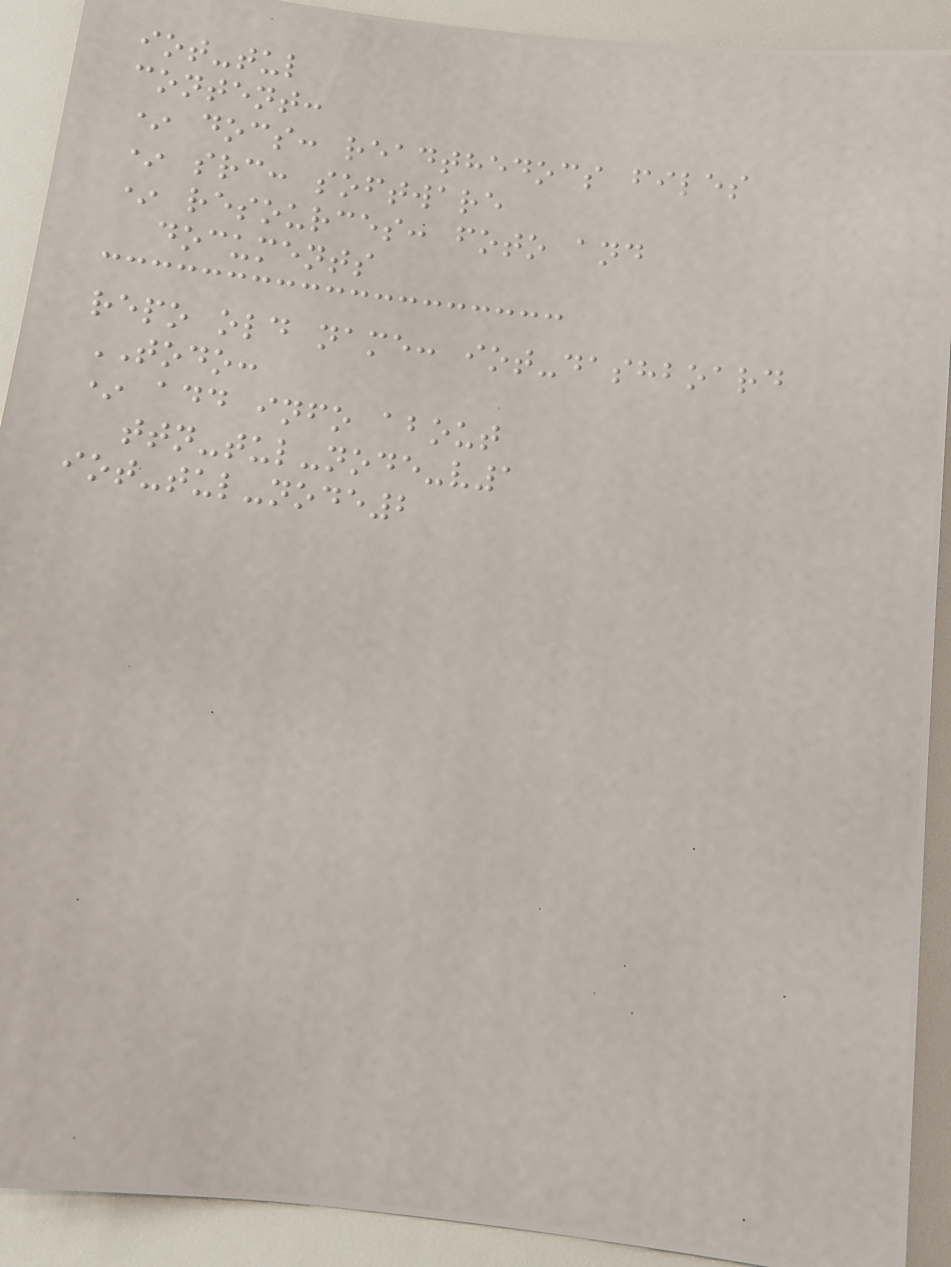iot-tul
content:
* docs: readthedocs files
* src: software
* resources: foto and
documents
repo old name: iot-dashboard
TODO:
* add info about
ttn-tul-node-v1
iot-tul-node2
